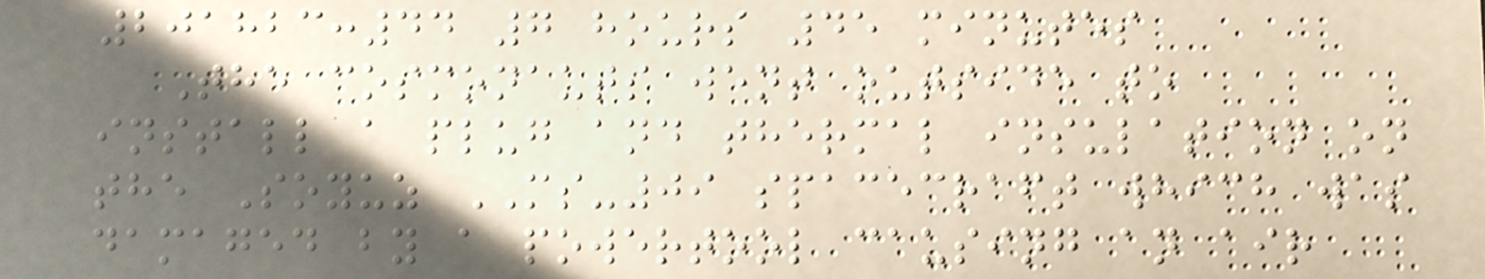201823:44 7 hours 45 minutes
The cosmonauts went outside to
install a plug and thermal insulation on
the Soyuz MS-09 spacecraft which was
damaged by a powertool causing an air
